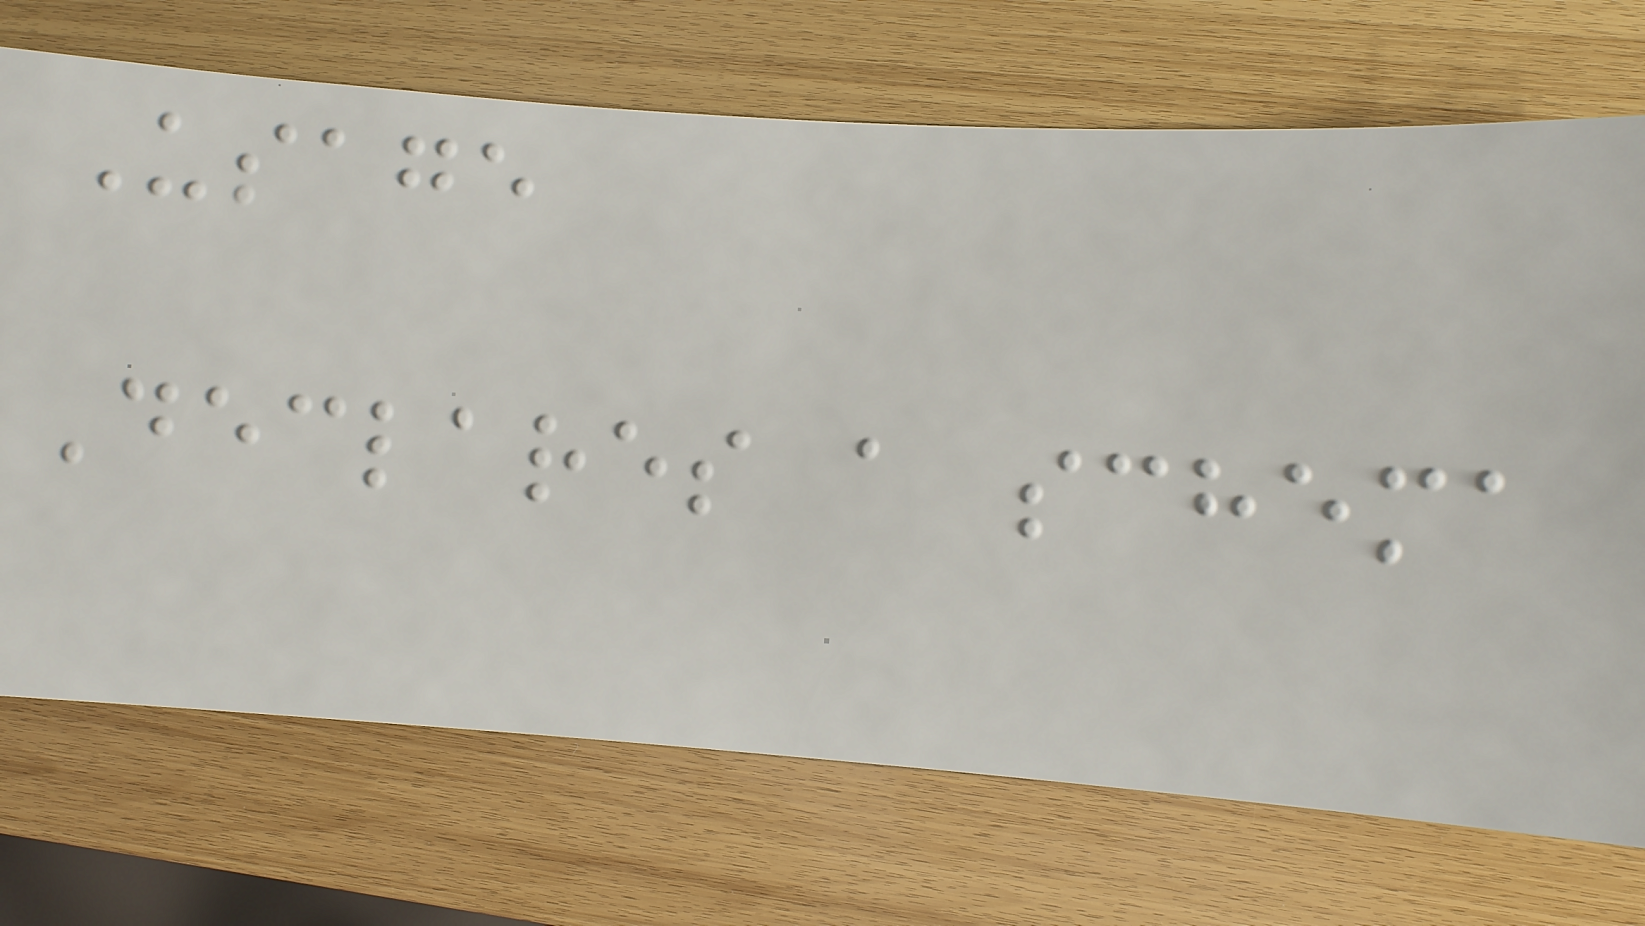Usage
Declares a schema
